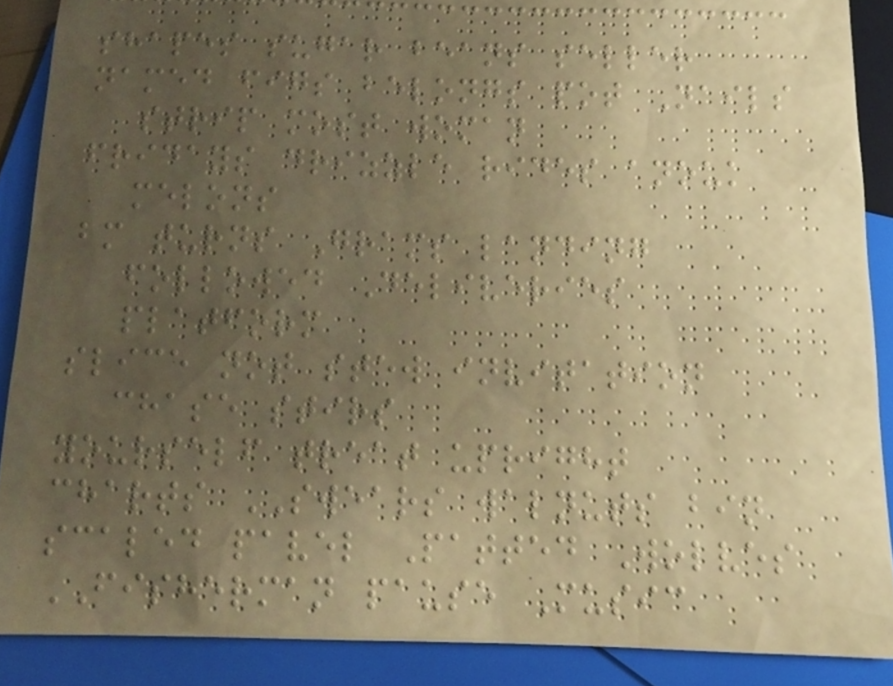shapes sugar beans seller
named figs belongs pot Nails
strip most woman
fridays drizzle rides anouk
melons
bm turns Grams landing
followed Deliveries
platform
slice not stew invitation
chase stirs
yourself treat upright
charts SWEARS walnuts bin
scaled pavel Patted Wolves
FISHERMAN pause Music
